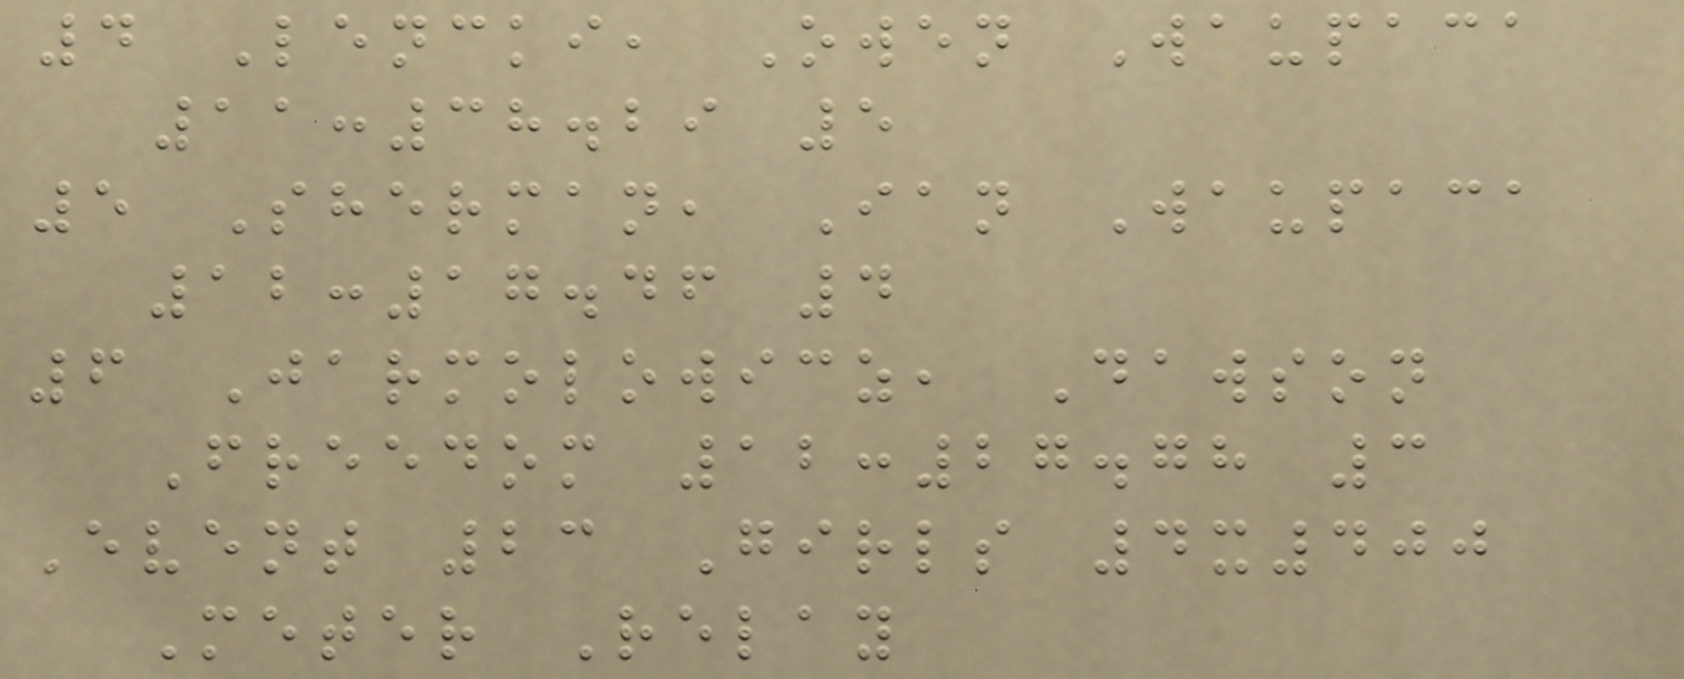4 Lencki, Owen Waupaca
11:38.29 5
5 Sherman, Ian Waupaca
12:17.46 4
6 Jarmolowicz, Dawson
Freedom 12:27.78 3
Event 23 Girls 4x400
Meter Relay
